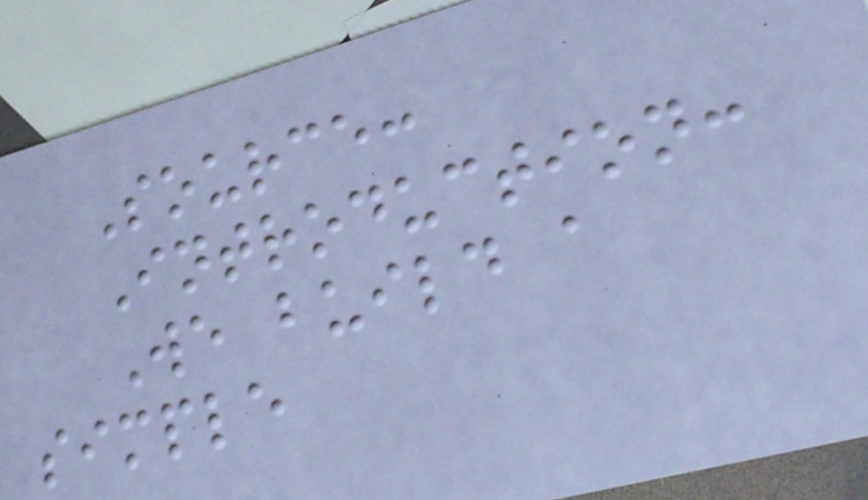Source:
Introduction:
We build a
simple
